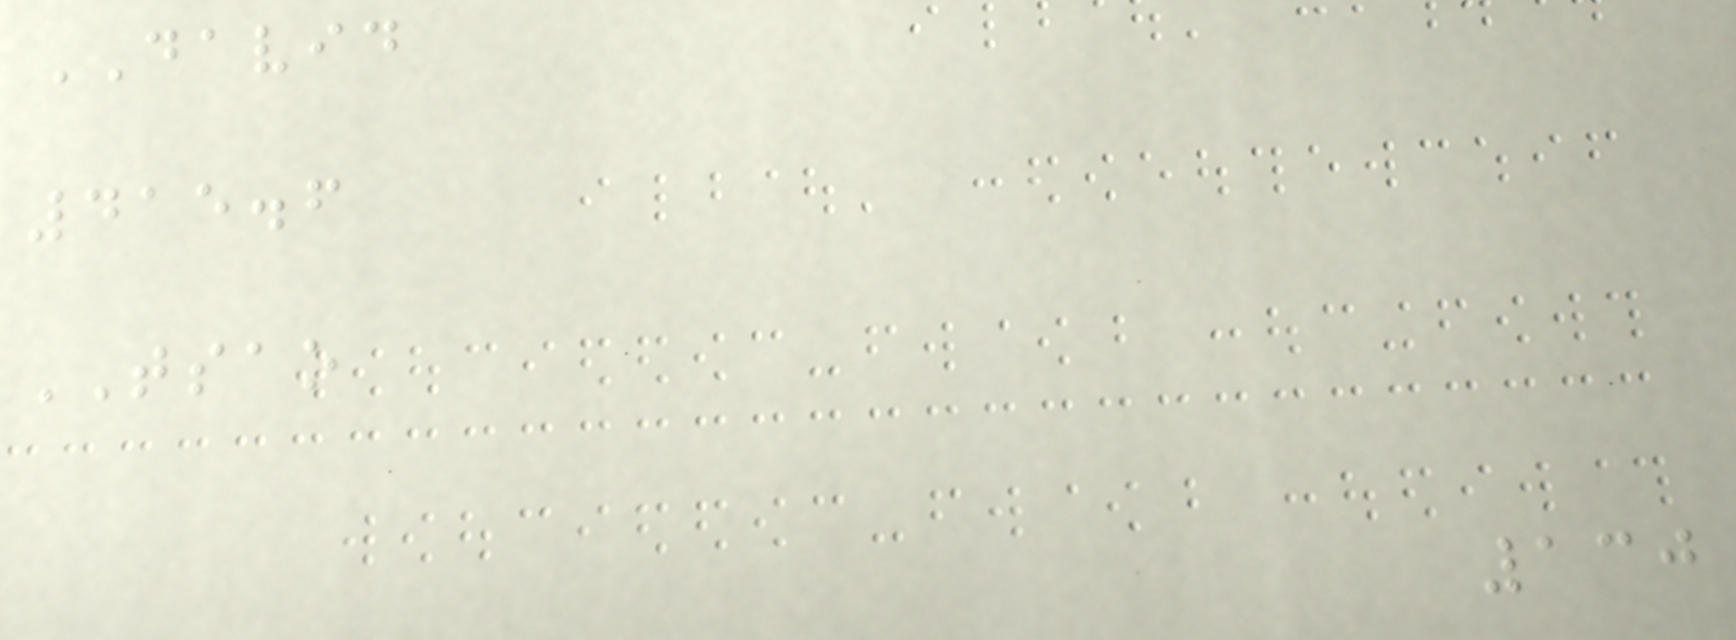DAVID
415.6
TSAO
130
